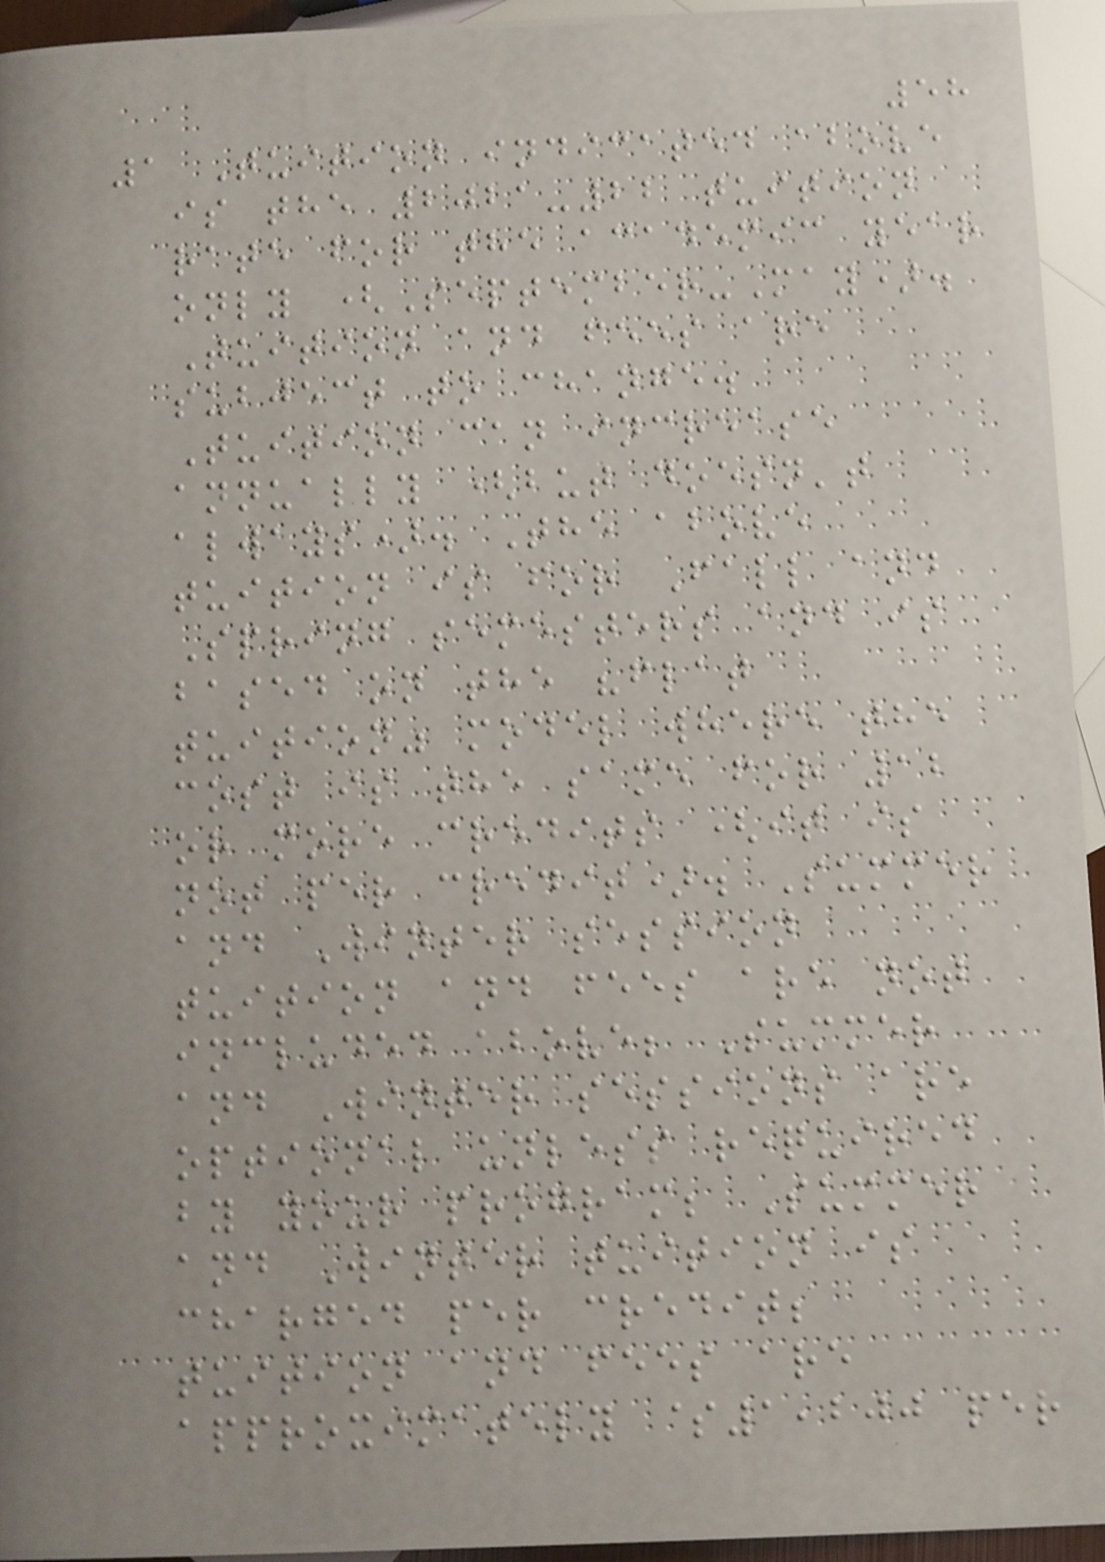58
1 Tuition indicated above
is the 2021-22 tuition
rate for the academic year
only (September-May).
Tuition and fees are
subject to change.
Tuition can increase
annually (but doesn't
always). The above
tuition is for Fall and
Spring semesters and is
based on the "flat
tuition" model where the
cost is the same for 12
or more credits (it is
not per credit). Summer
and Winter session
tuition and fees are not
included above; Summer
and Winter sessions are
optional unless required
by your program; Summer
and Winter tuition is
charged per credit;
tuition and fees are
approximately $1,200 per
